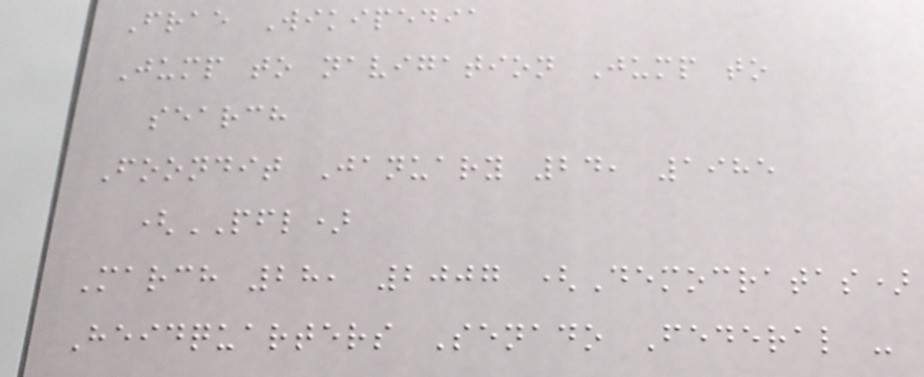Frae Wikipedia
Jump to navigation Jump to
search
Foondit January 24, 1985
(PFL)
March 28, 2007 (Democratas)
Heidquarters Senado Federal -
